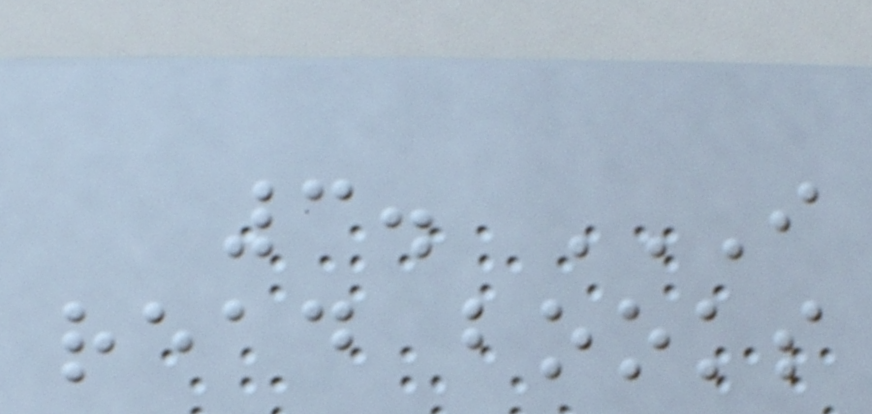3. I
READ BOOKS
